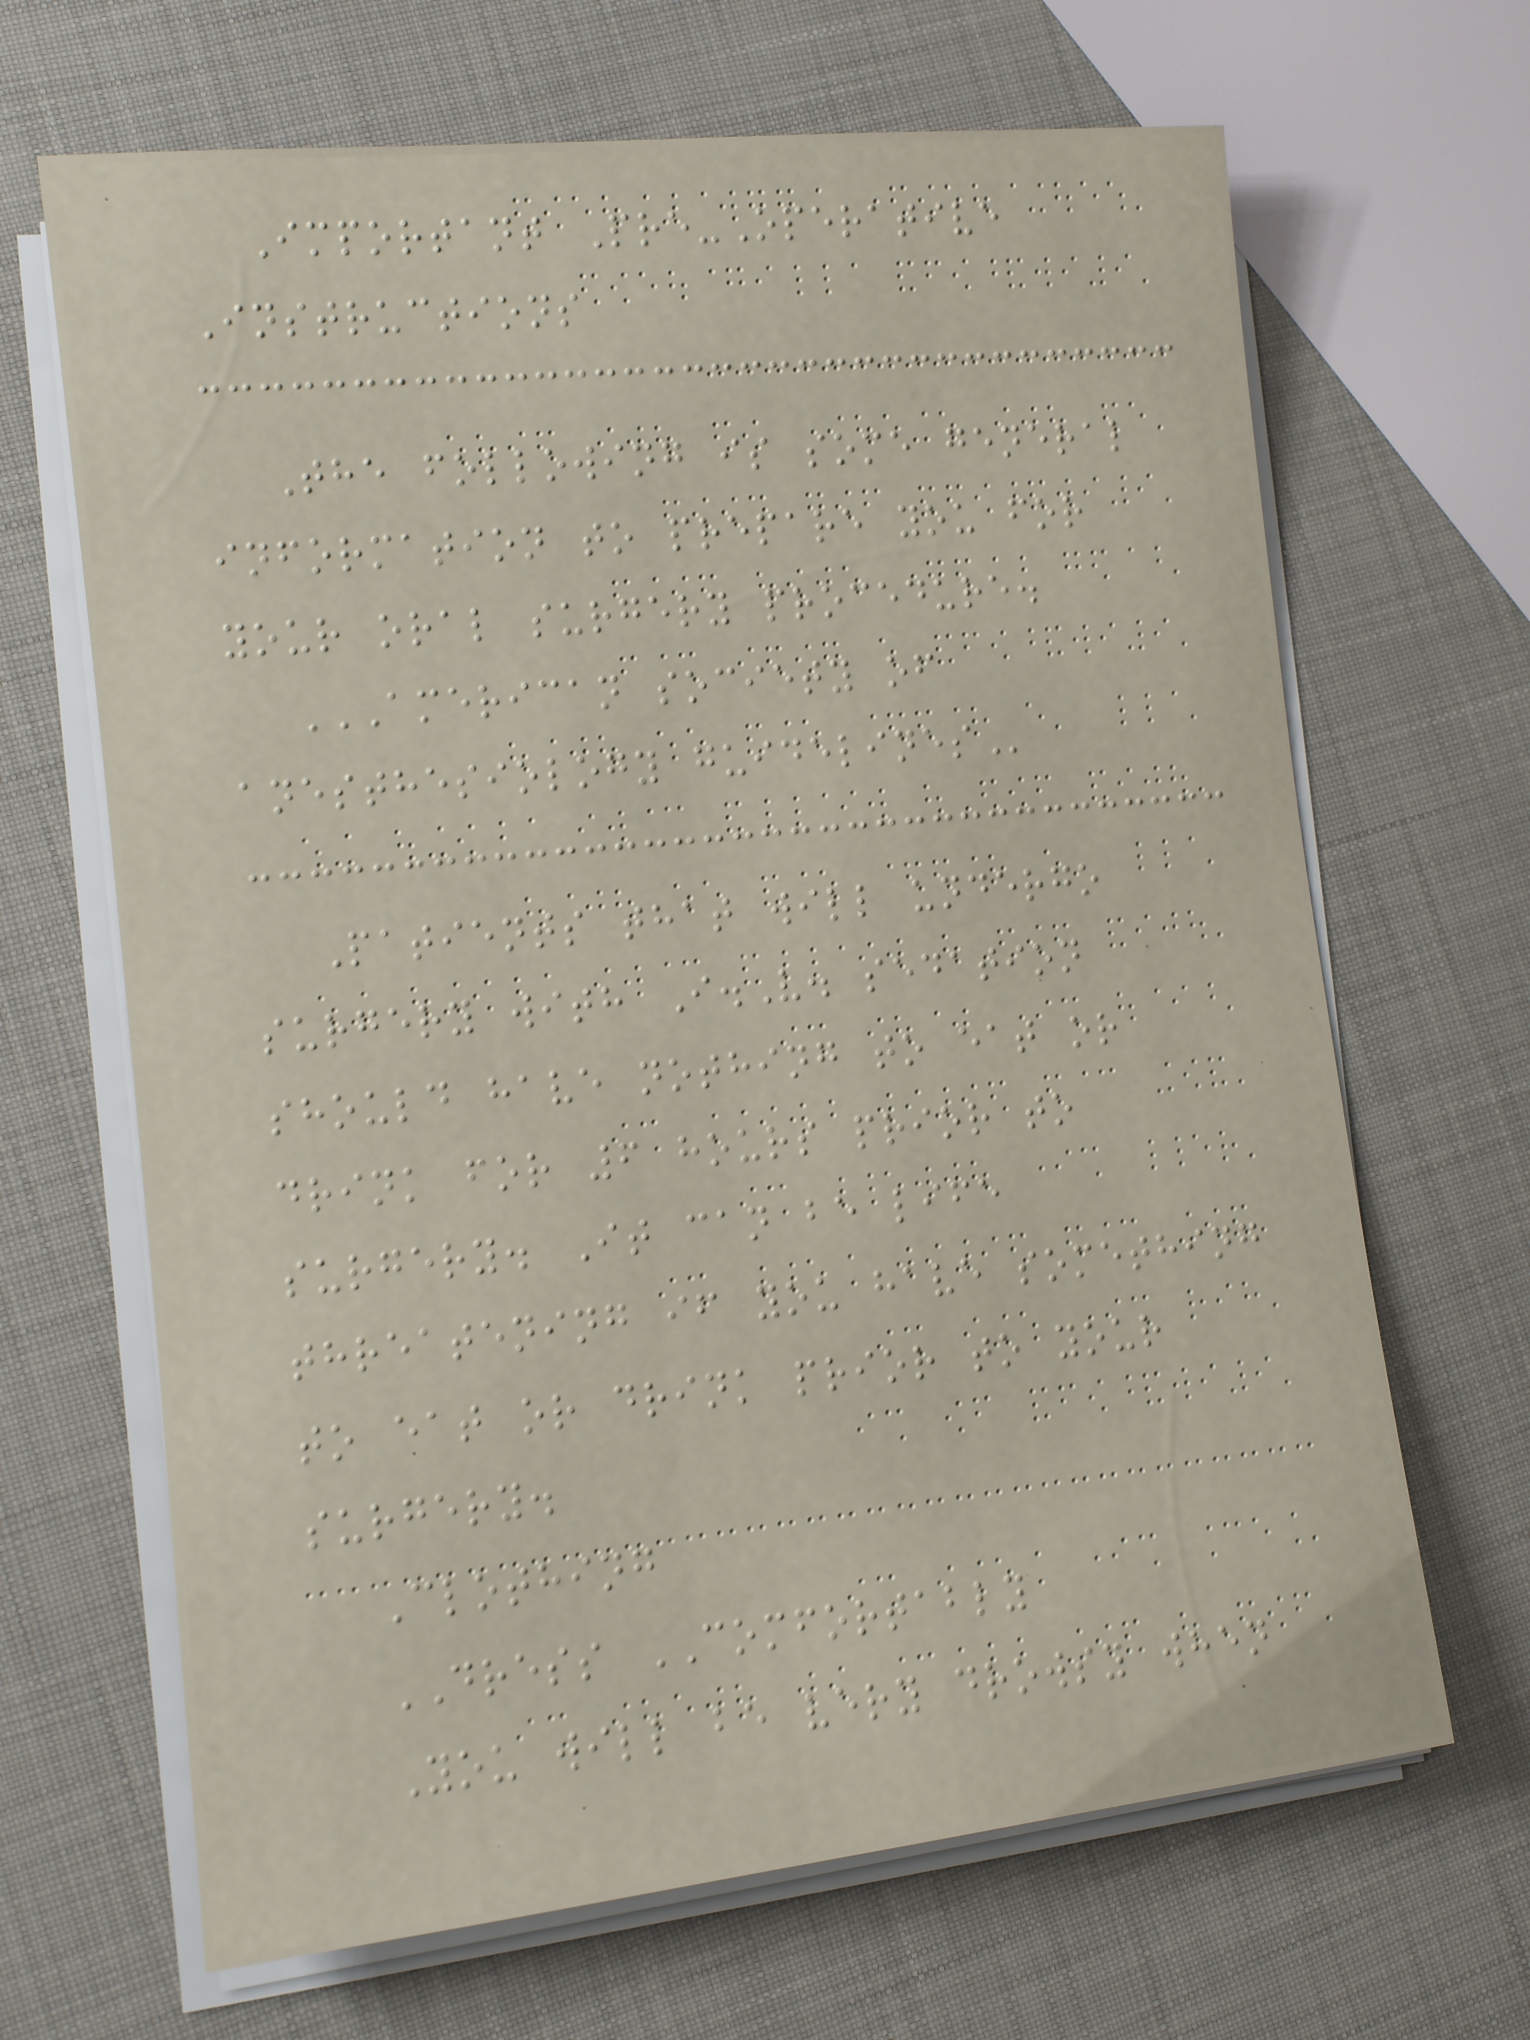Important Pre-Operative
Instructions
The following is some general
information to prepare you for
your oral surgery procedure.
AMERICAN SOCIETY OF
ANESTHESIOLOGY GUIDELINES
Patients that will undergo
surgery with I.V. sedation
should have nothing to eat or
drink for 6 hours prior to
surgery. It can be life
threatening if you have something
to eat or drink prior to your
surgery.
Clothing
DRESS COMFORTABLY
You will be very drowsy when
